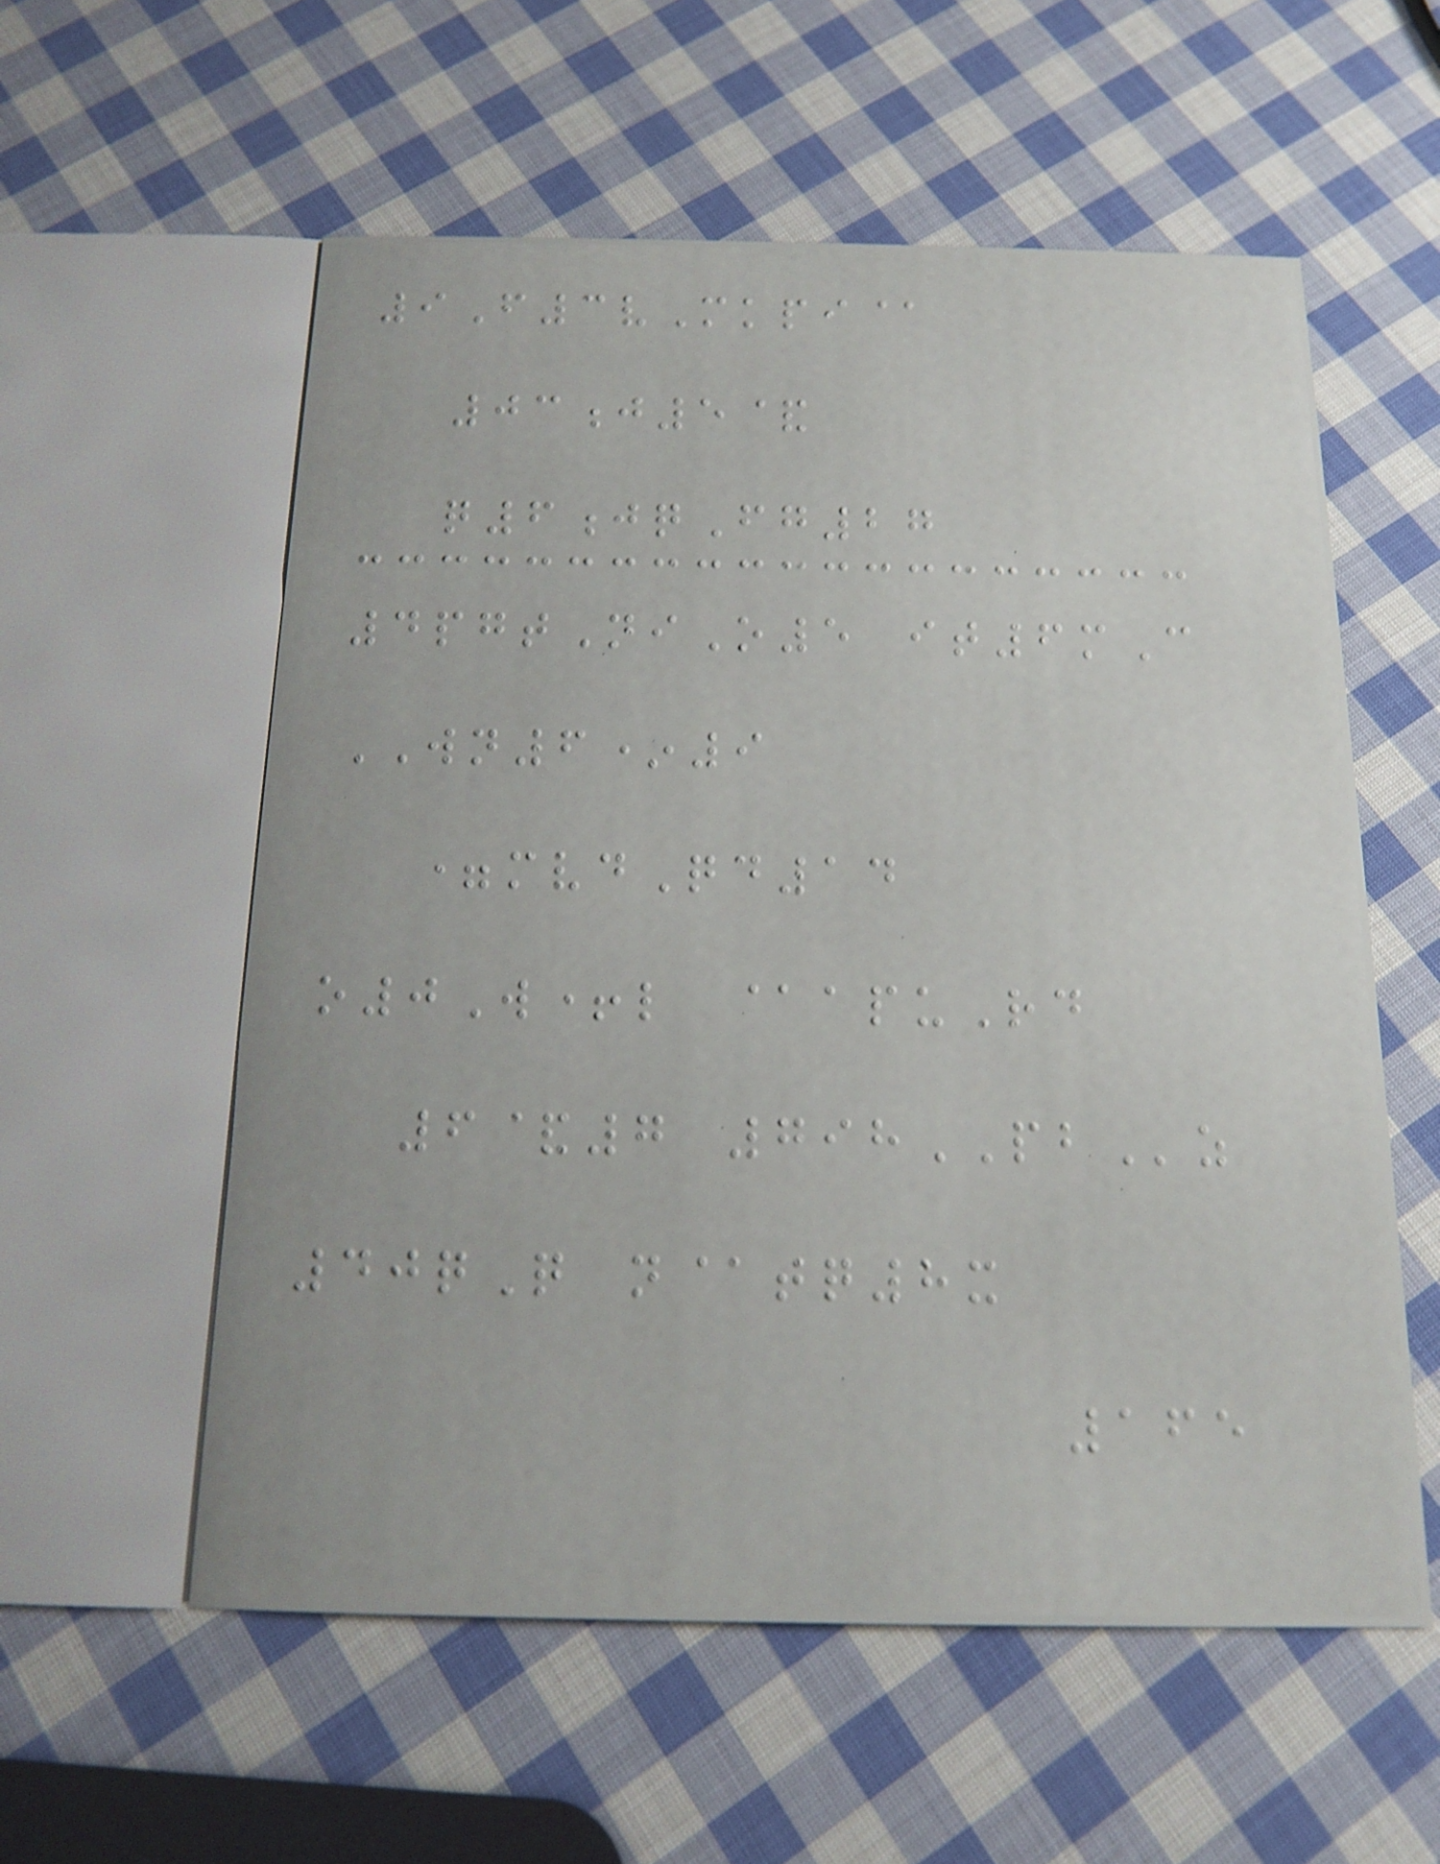9F3vMkpi@
03j5&
q6jqFg27
4pgtNiO5 it6mC
WN6*9
=mvdQd14
o0W+l @apuRd
6&7 798PBz
40qQ n@tq8x
165
